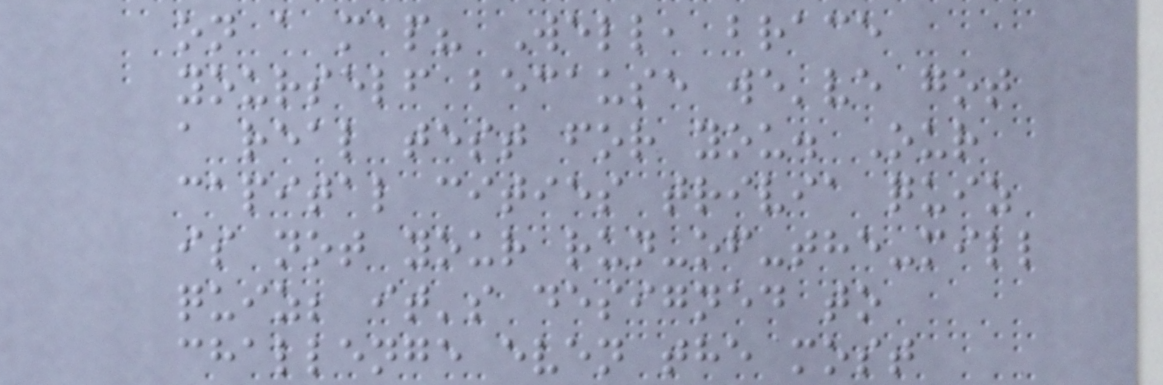on a map? Well, brace
yourself because we've got
a real test for you. Our
capital cities trivia quiz
is not your run-of-the-mill
quiz; it's designed to
challenge even the most
